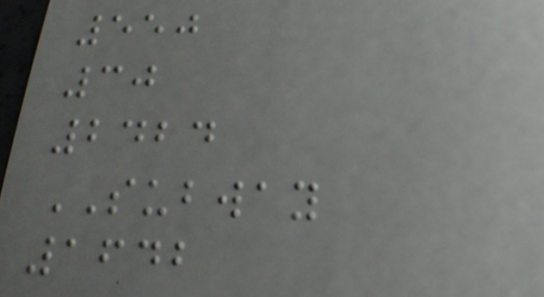550
30
2424
SUBWAY
1642
